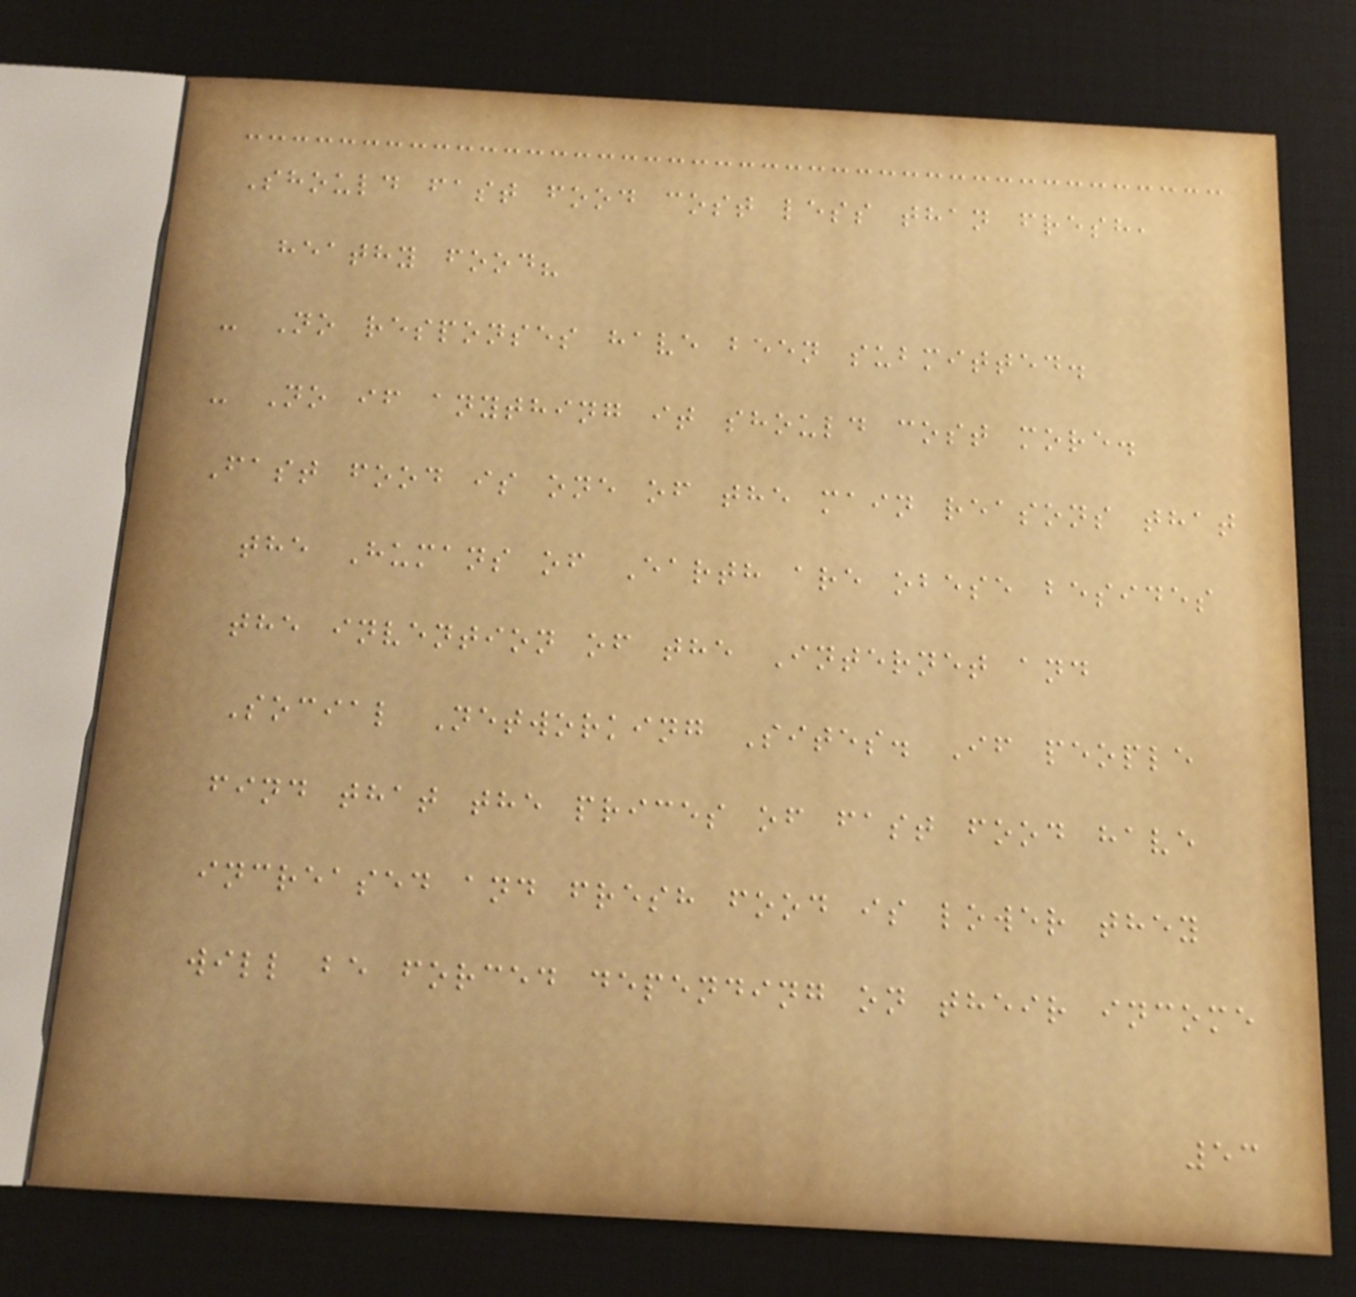Should fast food cost less than fresh,
heathy food?
- No responses have been submitted.
- No if anything it should cost more.
Fast food is one of the main reasons that
the Humans of Earth are obese besides
the invention of the Internet and
Social Networking Sites. If people
find that the prices of fast food have
increased and fresh food is lower they
will be forced depending on their income
53
